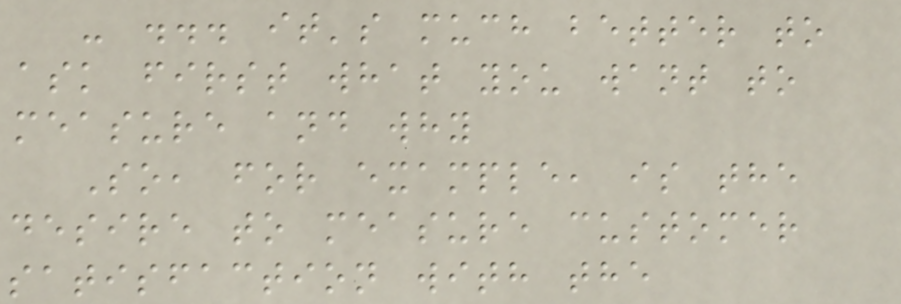- ... it's much better to
ask first what you want to
measure and why
So, for example, is the
desire to measure customer
satisfaction with the
